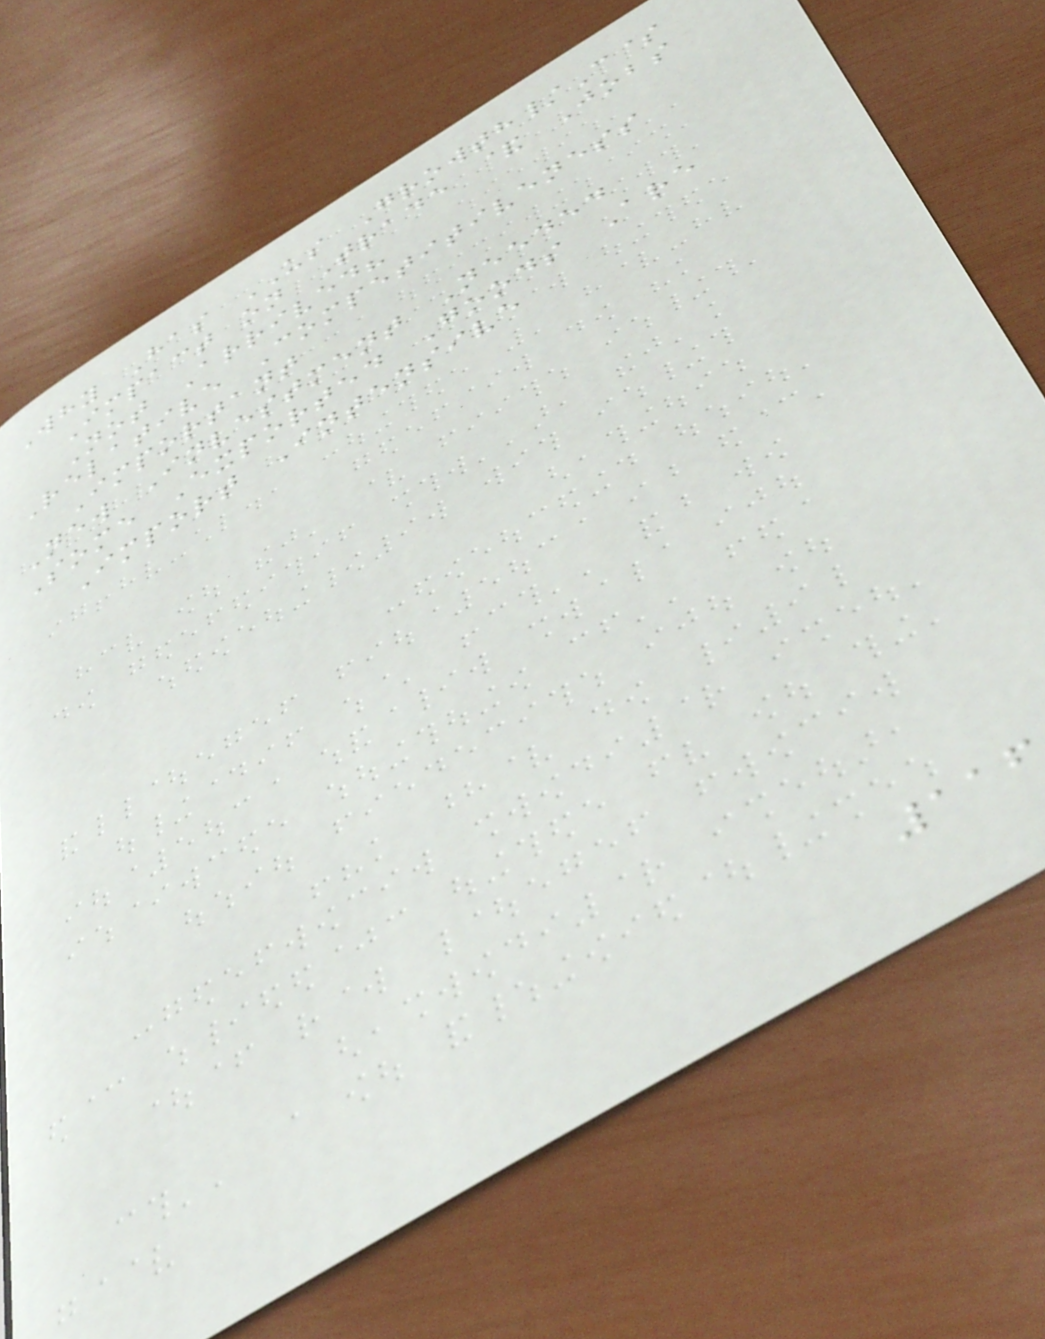Why Has US Growth/C$
Impact on Trade & Jobs
Not Arrived?
Relative Competitiveness
Important
New Investment Needed
Some Exported Goods Are
Import Intensive
116
